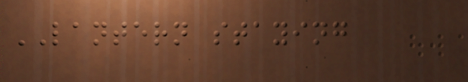LANTERN staying
